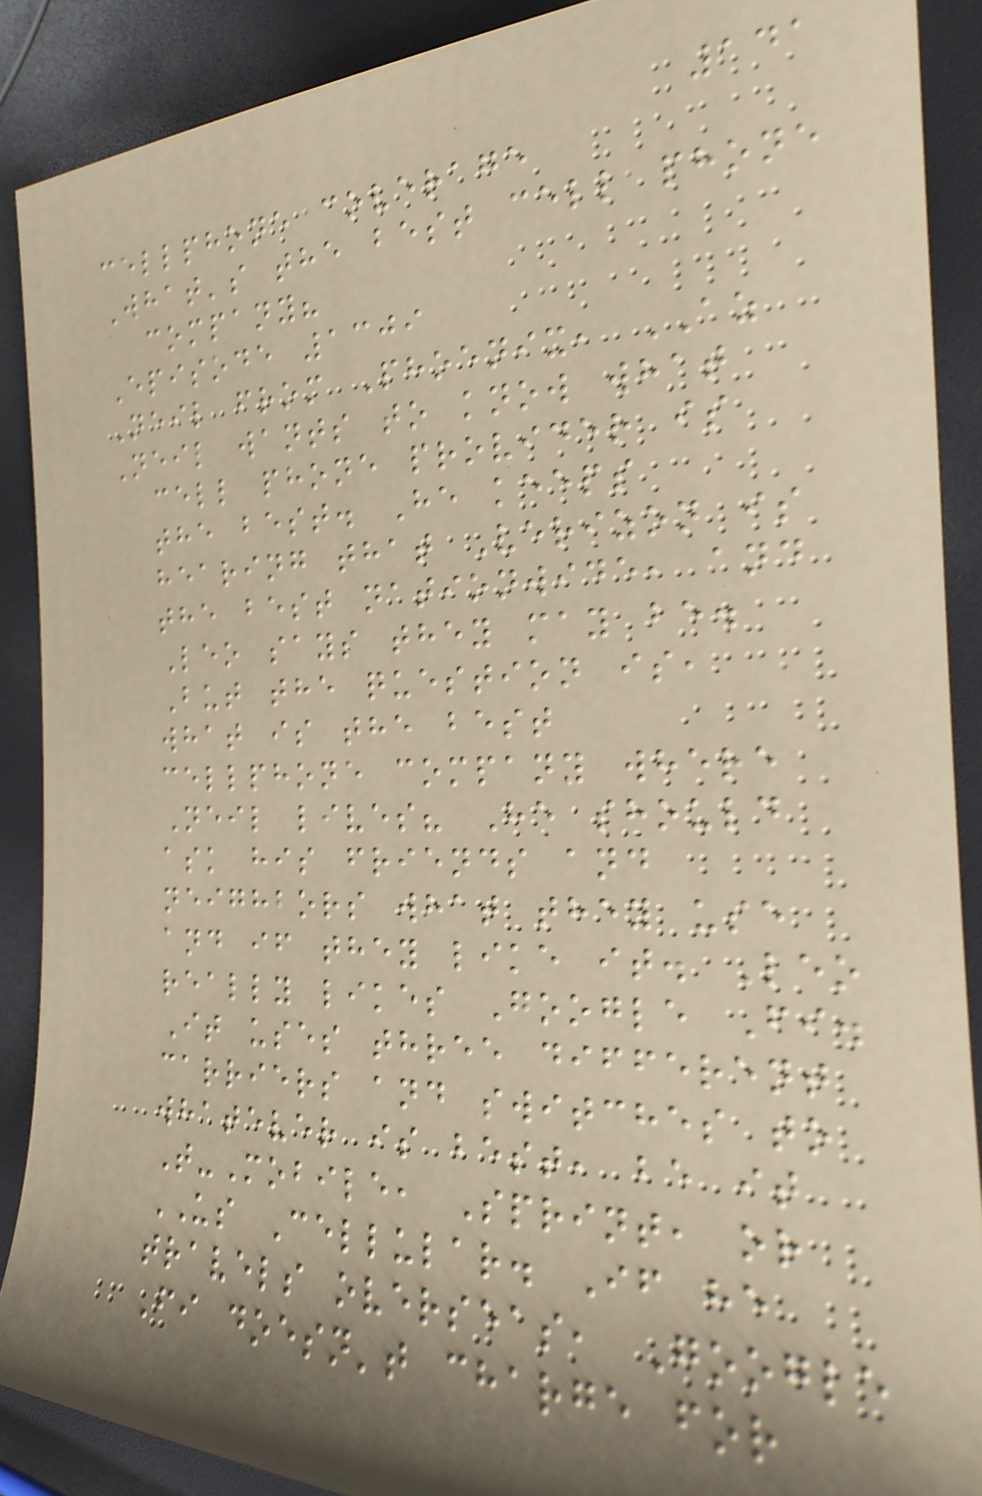141
cellphone coverage
What's the best cell phone
company?
Episode 1309
Neil from Phoenix, AZ
Neil wants to know what
cell phone provider is
the best. He keeps
hearing that Verizon is
the best nationwide, and
Leo says they may be.
But the question is,
what is the best
cellphone company where
Neil lives? He should
ask his friends and
neighbors what they use
and if they like it. Leo
really likes Google Fi.
It uses three different
carriers and switches to
whatever is best, be it
T-Mobile, Sprint, or
US Cellular. If he
travels overseas, Google
Fi doesn't charge for
